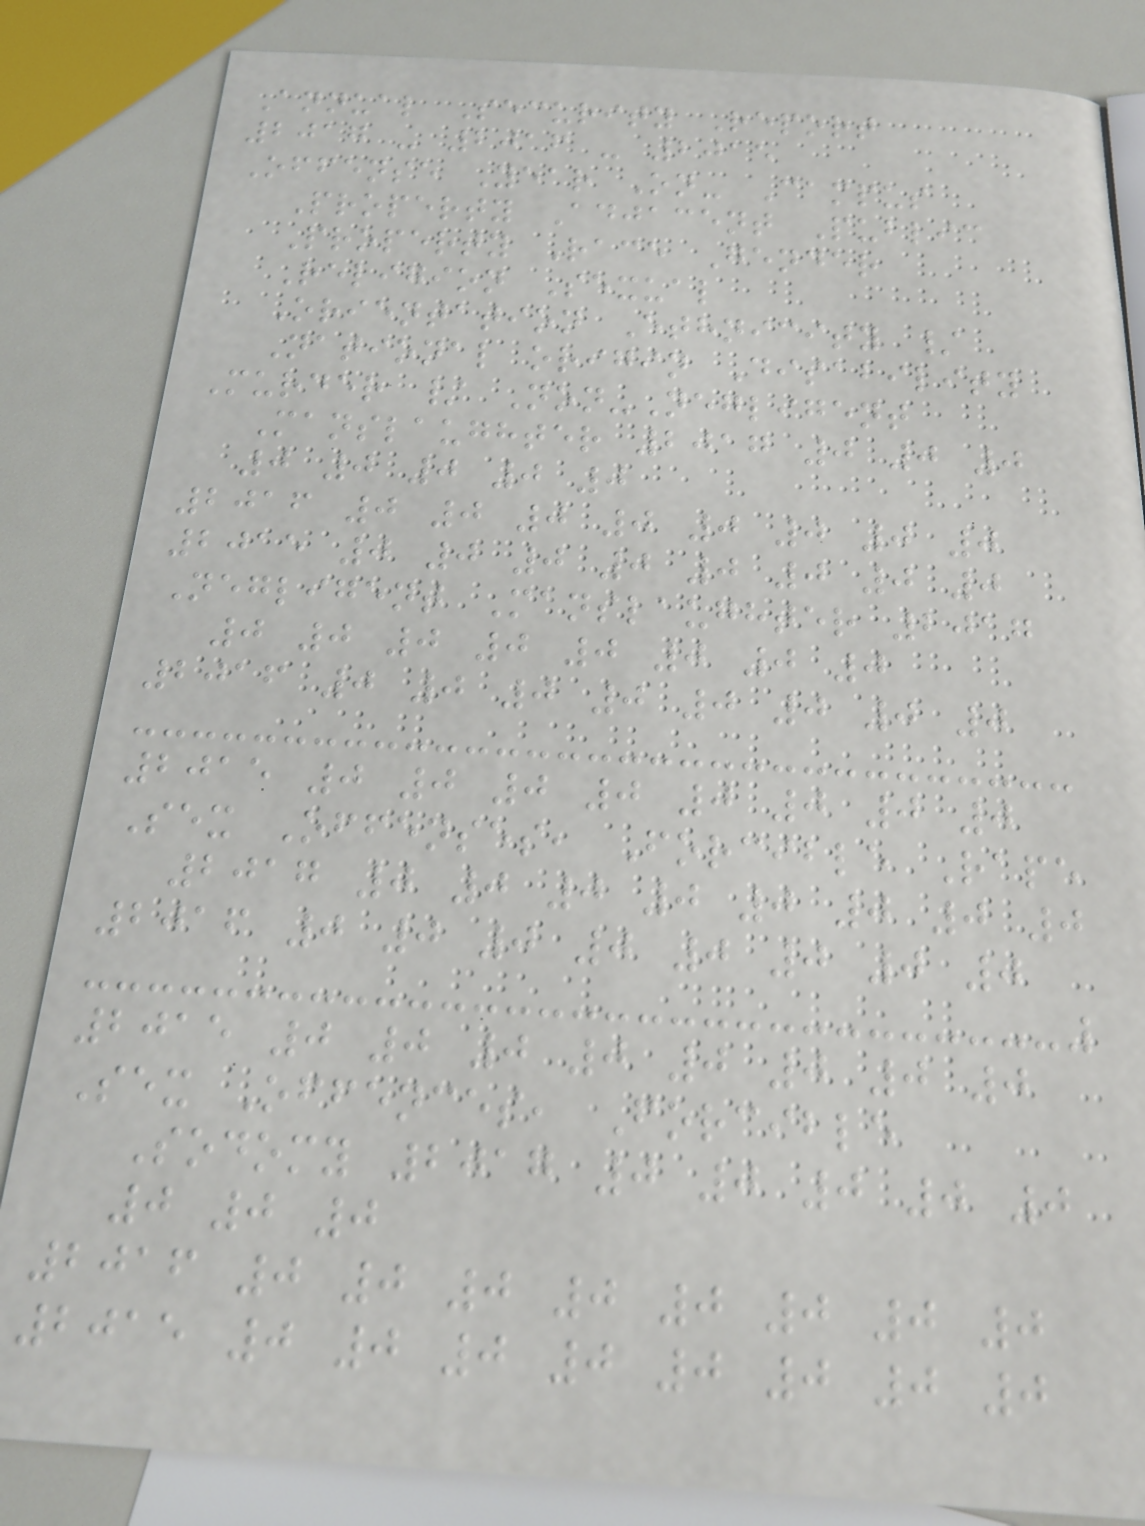Annual Security Report
2017 - 2016 - 2015
Offense Year On- Campus
Property Adjacent Public
Property Race Gender
Religion Sexual
Orientation Ethnicity /
National origin Disability
Murder / Non-Negligent
Manslaughter 2017 0 0 0
0 0 0 0 0
2016 0 0 0 0 0 0 0 0
2015 0 0 0 0 0 0 0 0
Negligent Manslaughter 2017
0 0 0 0 0 0 0 0
2016 0 0 0 0 0 0 0 0
2015 0 0 0 0 0 0 0 0
Sex Offenses, Forcible Rape
2017 0 0 0 0 0 0 0 0
2016 0 0 0 0 0 0 0 0
2015 0 0 0 0 0 0 0 0
Sex Offences, Forcible
Sodomy 2017 0 0 0 0 0
0 0 0
2016 0 0 0 0 0 0 0 0
2015 0 0 0 0 0 0 0 0
